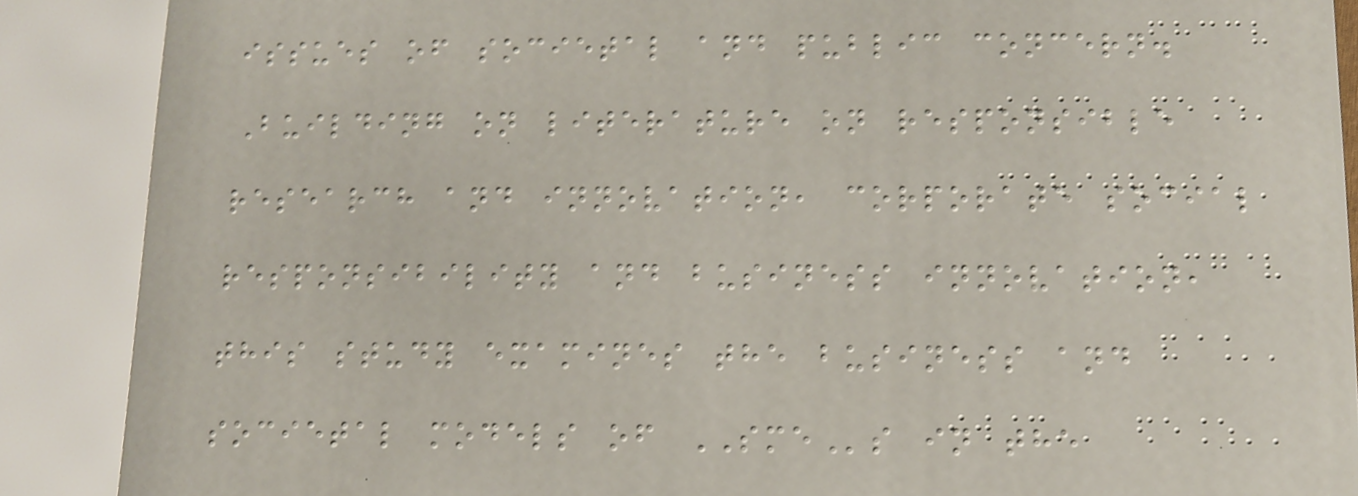issues of societal and public concern.
Building on literature on responsible
research and innovation, corporate social
responsibility and business innovation,
this study examines the business and
societal models of SMEs in the
